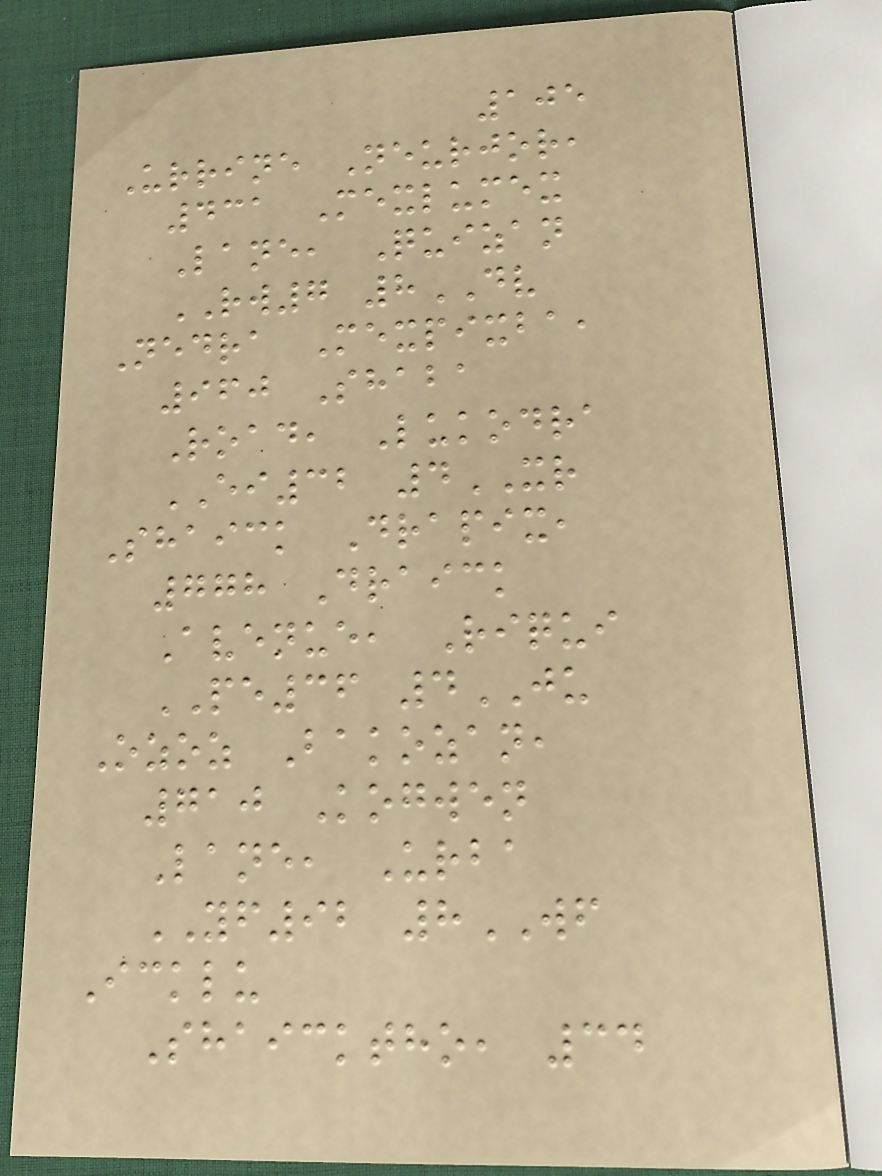105
Urrine Neurjor,
431 Mexlumex
Lane, Quizan
RW7 8DV
Nedra Mexpixba,
960 Shaba
Road, Lukodra
EI32 4XR
Shaick Drapix,
778 Draick
Avenue, Riqui
PE36 4JU
Ozoz Bakozan,
710 Kogwen
Lane, Urba
YF92 8WF
Icklu
Shaicktho, 34
